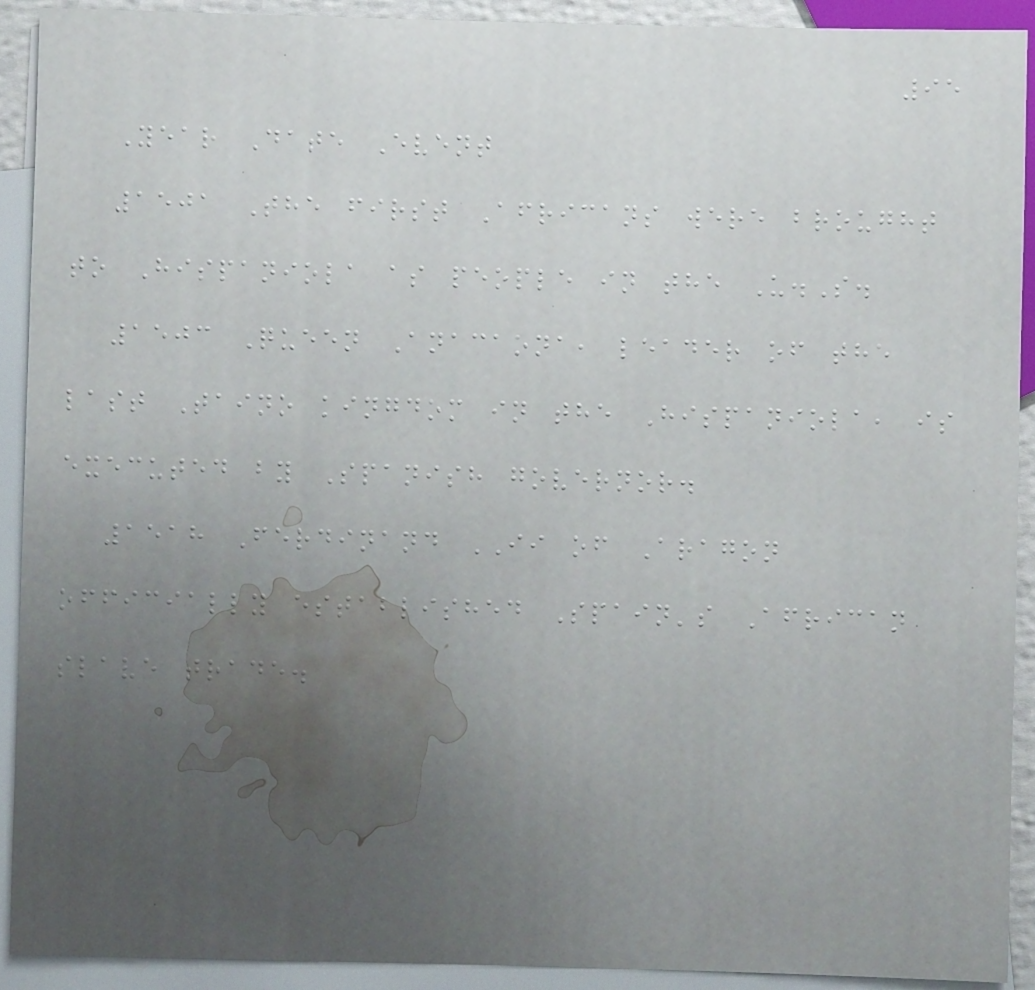95
Year Date Event
1501 The first Africans were brought
to Hispaniola as people in the U.S.
1503 Queen Anacaona, leader of the
last Taino kingdom in the Hispaniola, is
executed by Spanish governor.
1518 Ferdinand II of Aragon
officially established Spain's African
slave trade.
